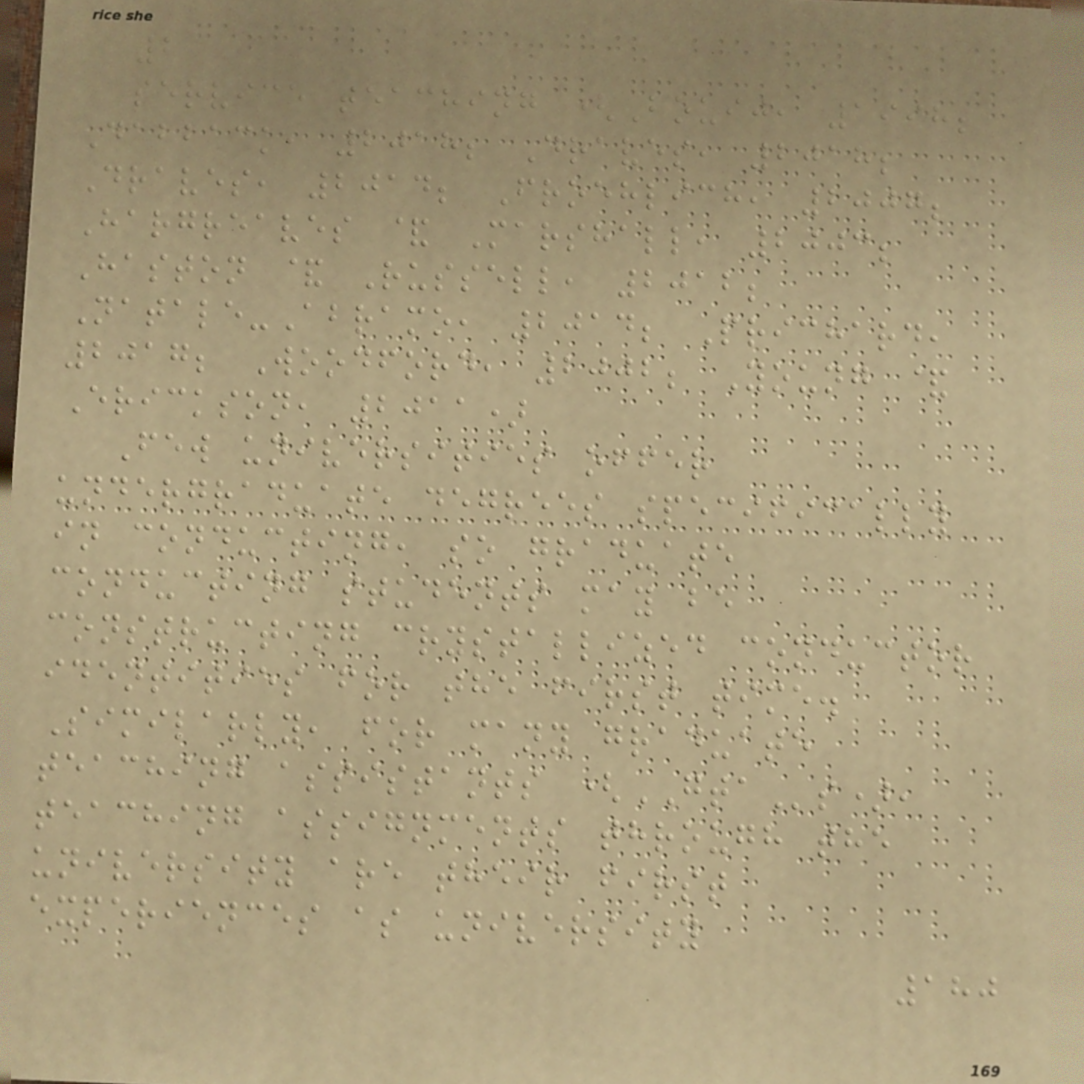2
service teaching (Bouij, 1998;
Dabback, 2018; Draves, 2018;
Draves, 2014; Froehlich, 2007;
Hargreaves & Marshall, 2003;
Haston & Russell, 2012;
Natale-Abramo, 2014; Prichard,
2017; Woodford, 2002; Young &
Erickson, 2011)
Few universities offer
undergraduate degrees specifically
in conducting, so graduate
conducting students may be
constructing crystallized conductor
identities for the first time.
Similarly, for many graduate
teaching assistants (GTAs),
teaching assignments through the
university are their first
experiences as university
180
